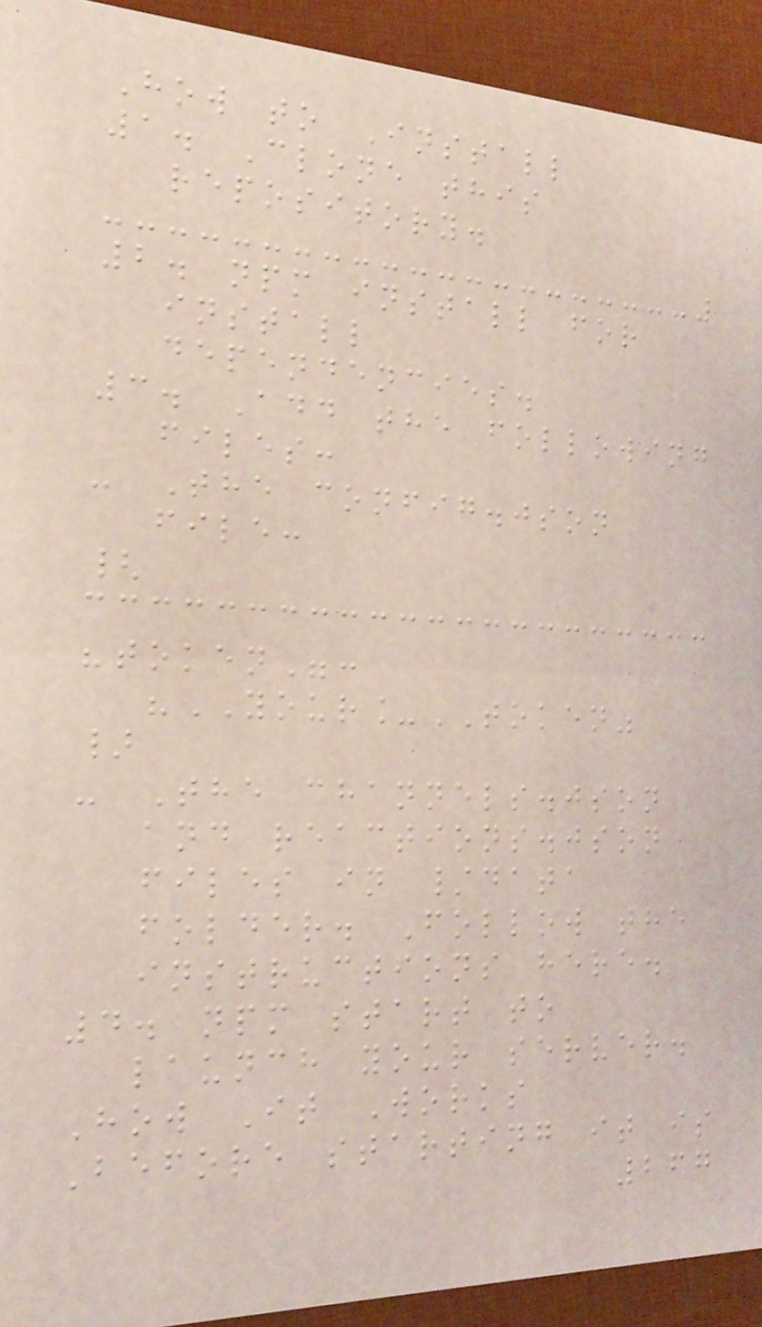How to Install
1. Clone this
repository.
2. npm install for
install
dependencies.
3. Add the following
files:
- The config.json
file:
{
"token":
"YOUR_TOKEN"
}
- The channels.json
and reactions.json
files in /data
folder. Follow the
instructions here.
4. npm start to
launch your server.
How It Works
Before starting it is
267
